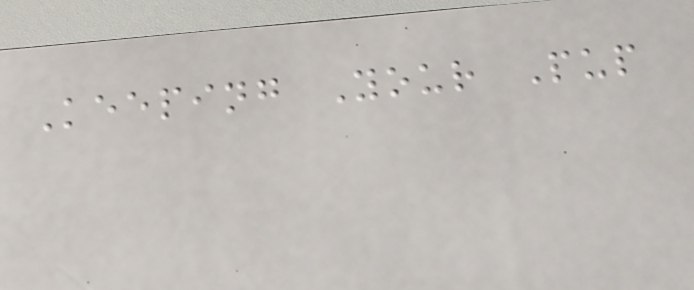Keeping Your Pup
